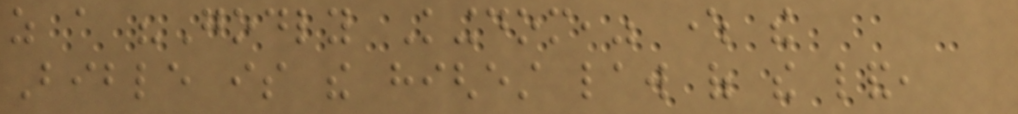as a "Godly Kingdom," where the
Bible is the highest law of the land,
